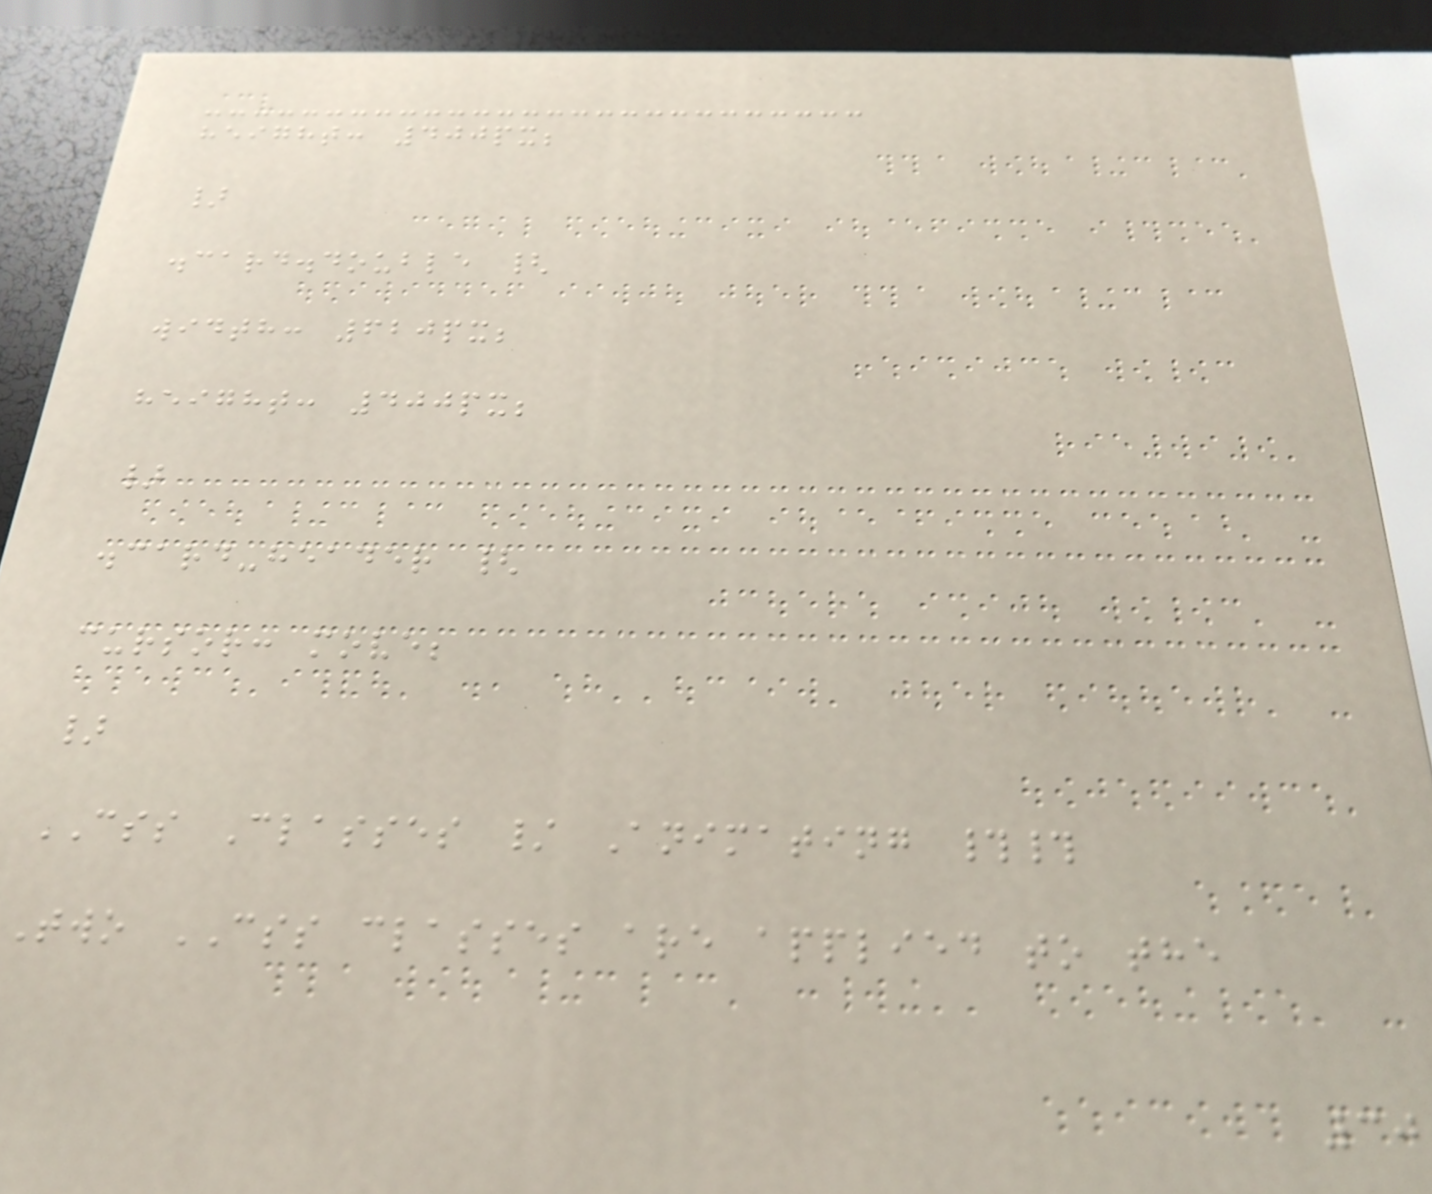height: 400px;
}
.card.double {
width: 620px;
height: 400px;
}
.card-header {
cursor: move;
}
CSS Classes / Animating ##
Two CSS classes are applied to the
30
